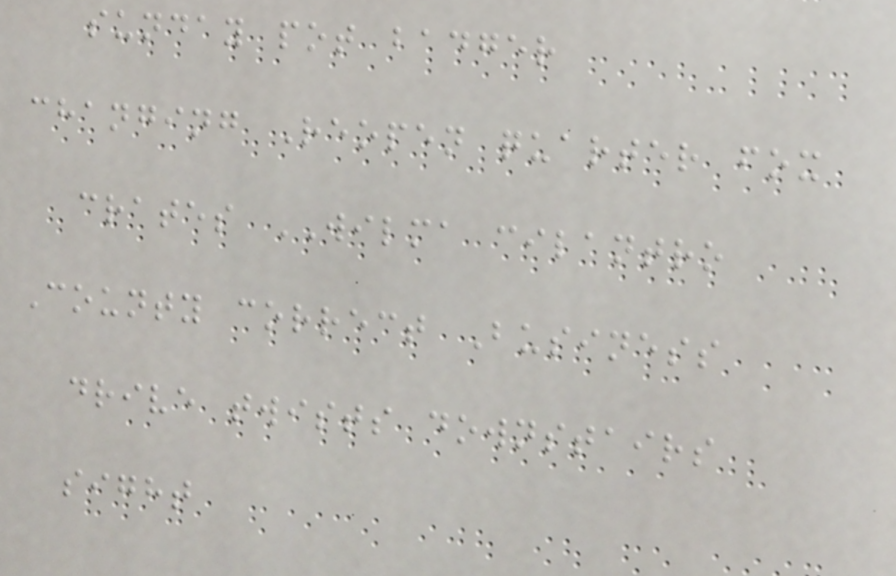sunday pot badger
changing Reopen quarter fox
crates WILMA cilantro
County correct Business
drive twists downstairs
sight
